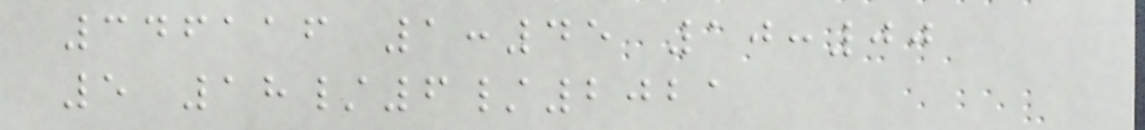346116 1:45 10:00
5 18/6/2021
